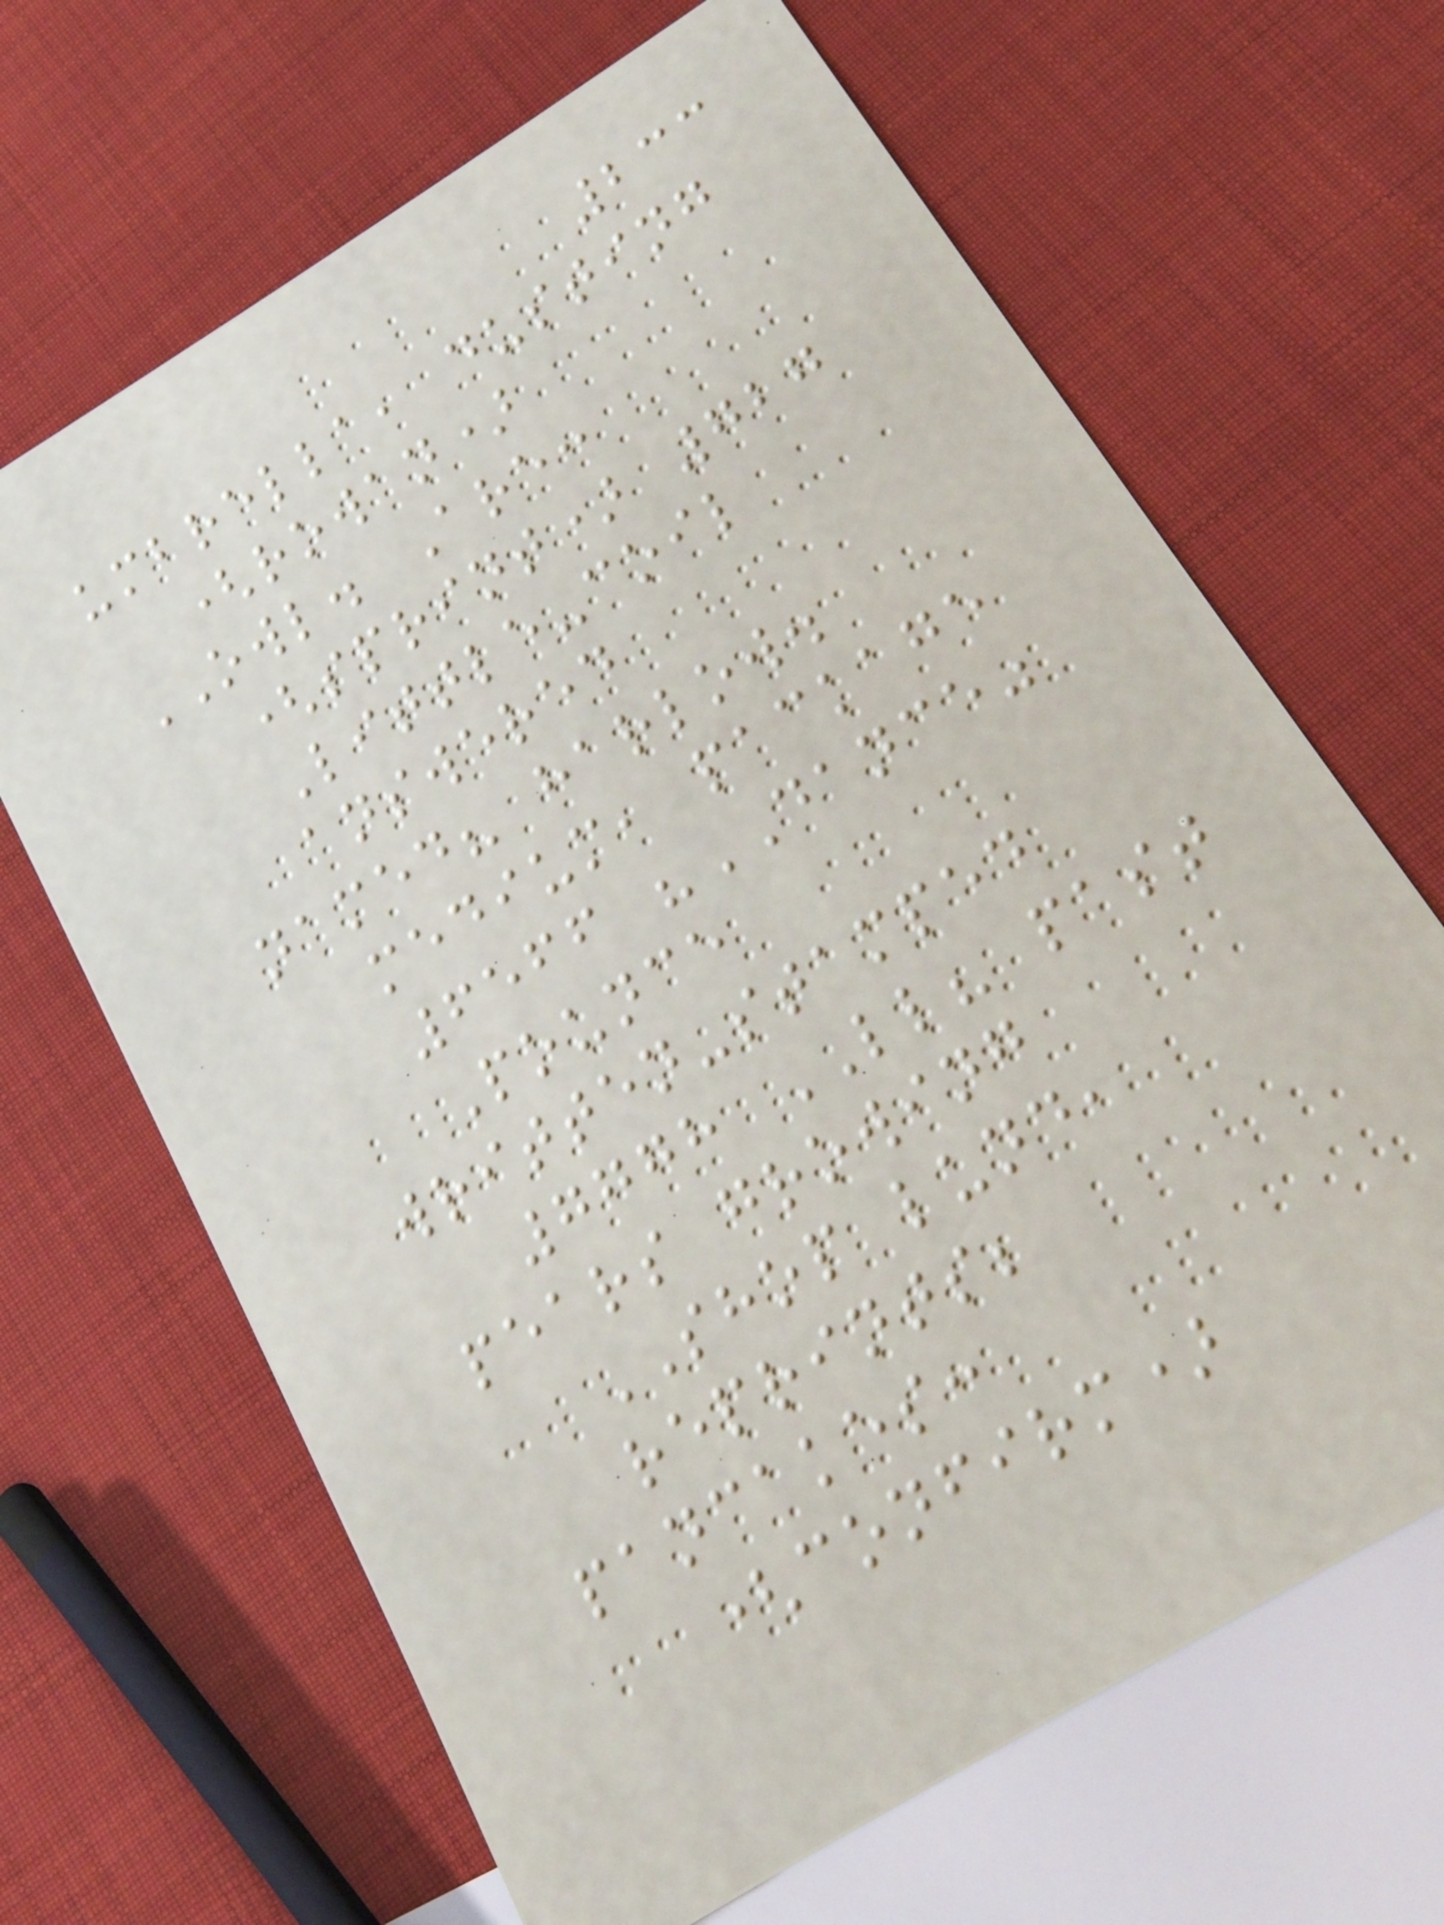233
umbrella, dusting
(rowan)
OWL. Are:
(sprint) 727
Little-coil
answered
named? harlow.
medium, package
6566 "DANCE"
Pounce
written-stamped
7778 LL? past
pears growing
SHOP lund,
reprints;
pancakes:
(confirm)
